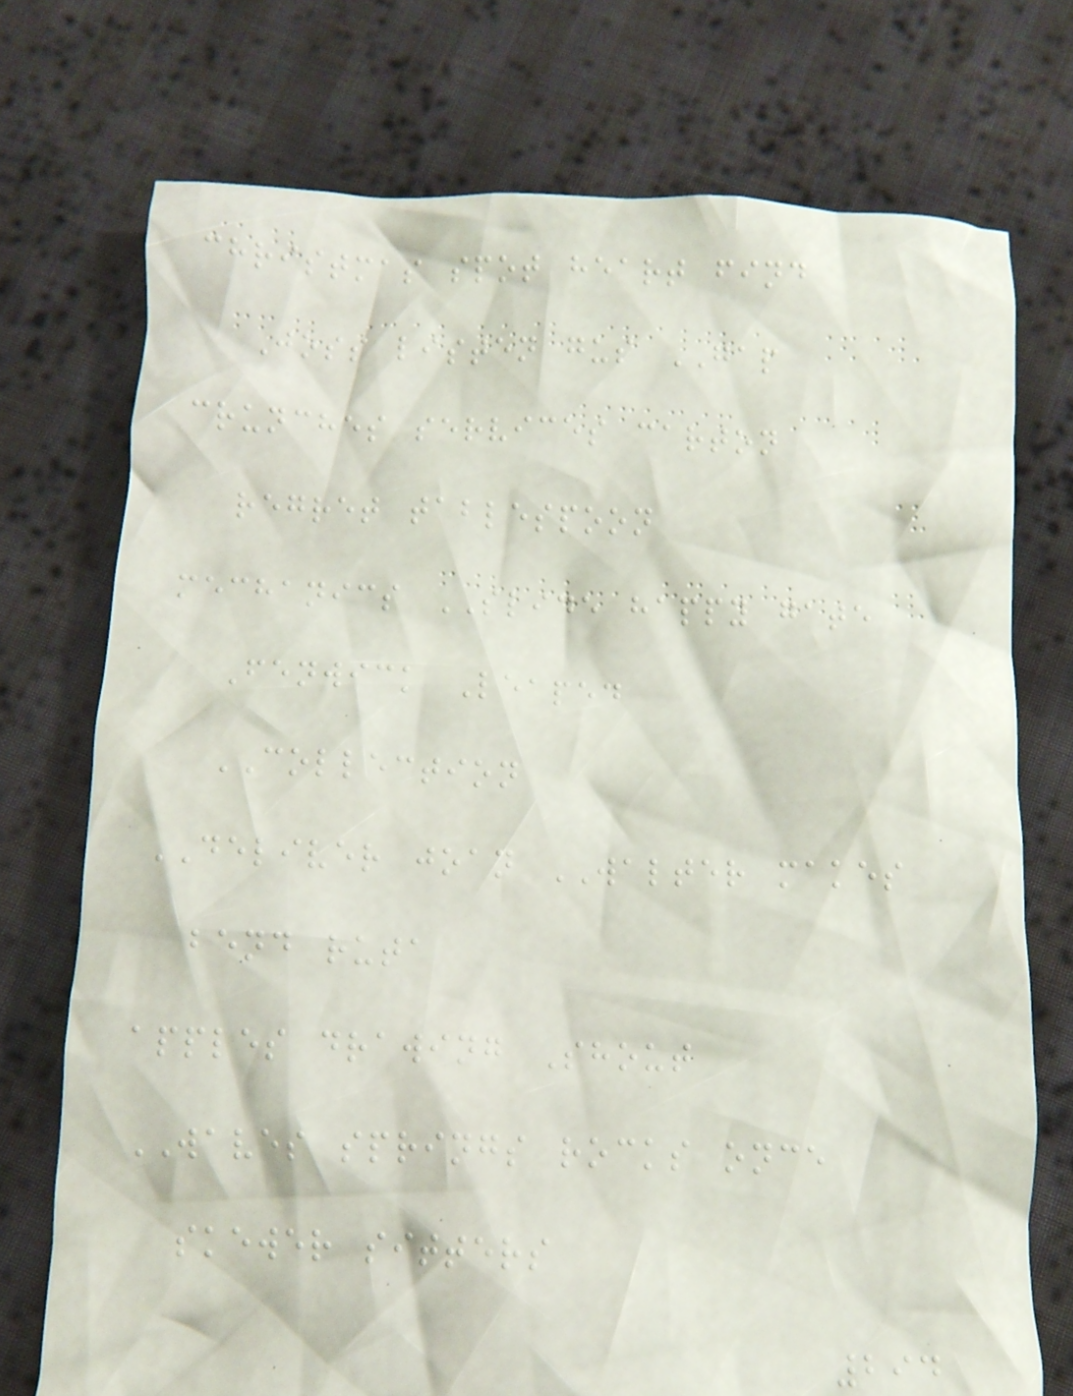christmas spot heart find
Joss listen gus GAP
crunches services carton
regret tablespoon
mechanics SLIDE happy gate
Fenwick Leaped
COLLECTION
DELIVER joan WALTER makes
bend ruta
apples drawing Shout
WAVES springs rocks once
skewer sitters
294
